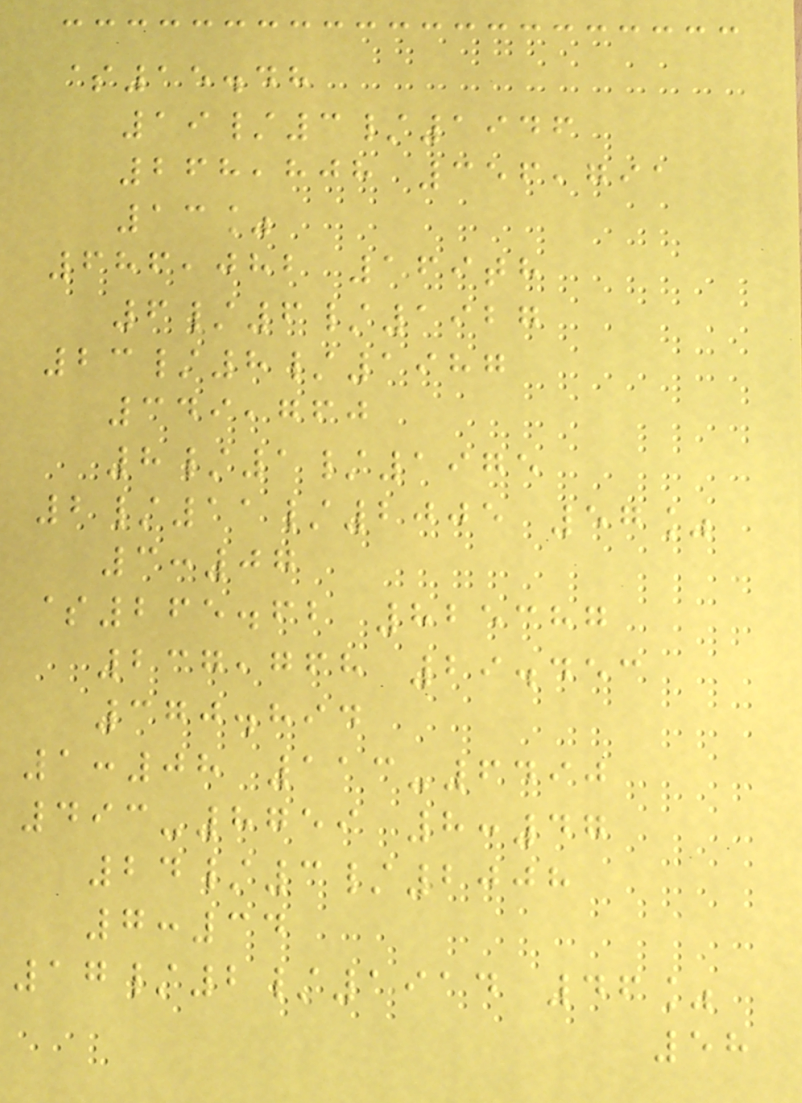$15.48
19/3/1946
268,808 356,791
13%
686,082 169th
6/6/1927
23/8/1987
349,760
8/1/1975
2/11/2005 57%
3:07
$265.62 825387
237,768 29.453
370.894
1:08 113-6490
493-8759 8:47
24/3/2008
7:34
17/2/1914 46%
58
